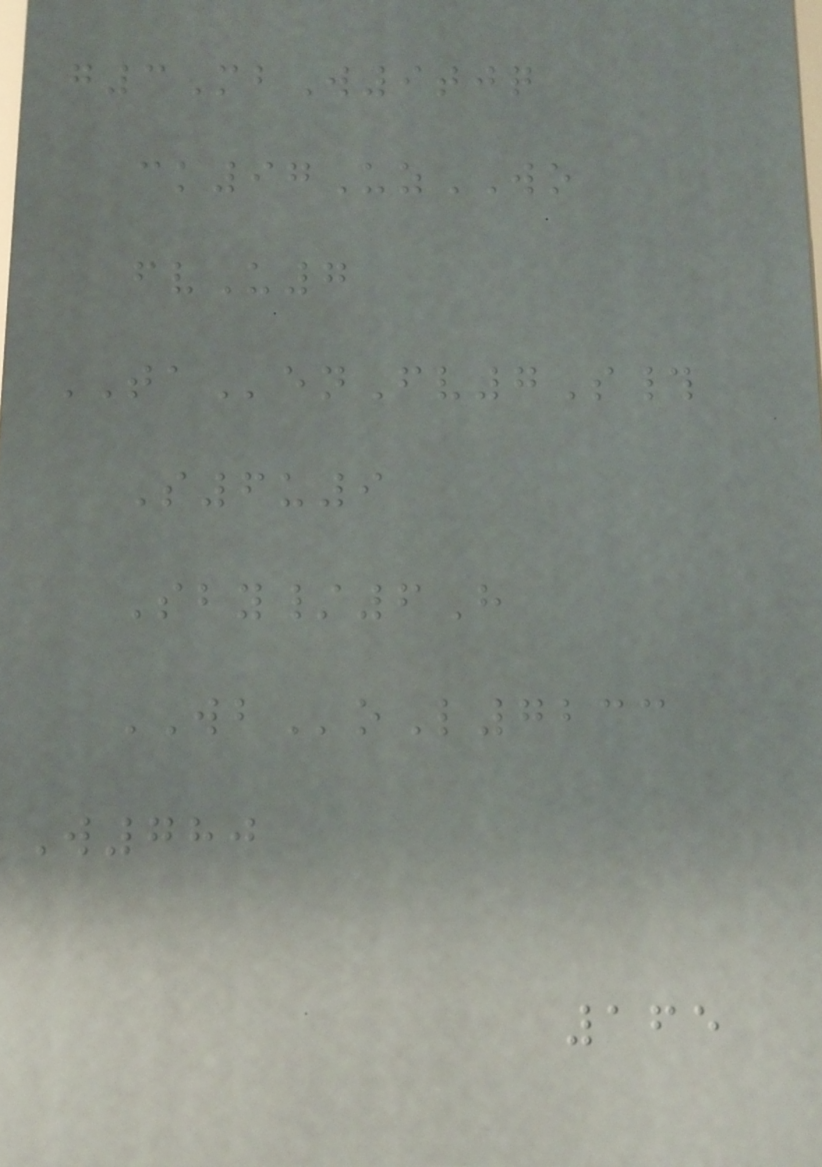g3MbW9tjq
ck97UzWO
fvU7
TAenFv7S#
S6u9
Sby/6H
WBoL7233
W780
165
